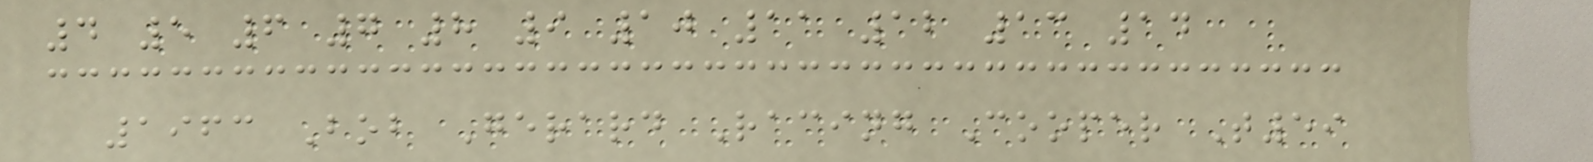4 5 6 7 8 9 10 11 12 13 14
1963 Bob Gerard Racing Cooper T59
